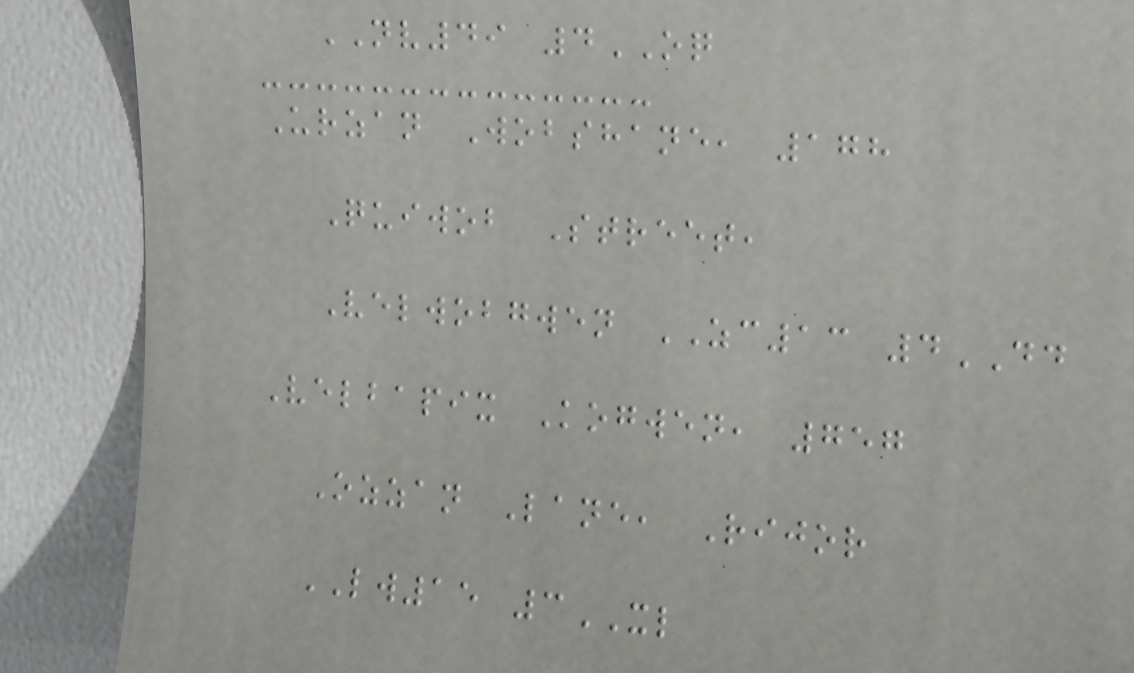NV49 4OQ
Urzan Wobshane, 178
Quiwob Street,
Velwobgwen ZC13 4DD
Velbapix Kogwen, 757
Ozzan Lane, Rijor
LW15 3XL
